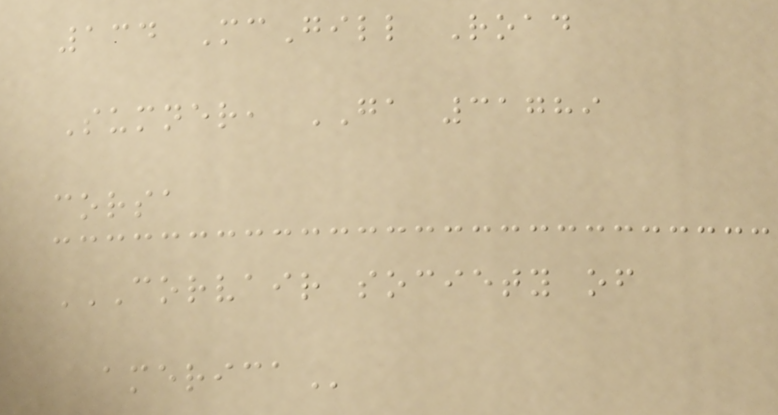134 McGill Road
Sumner, GA 31789
corsa
CORVAIR SOCIETY OF
AMERICA
